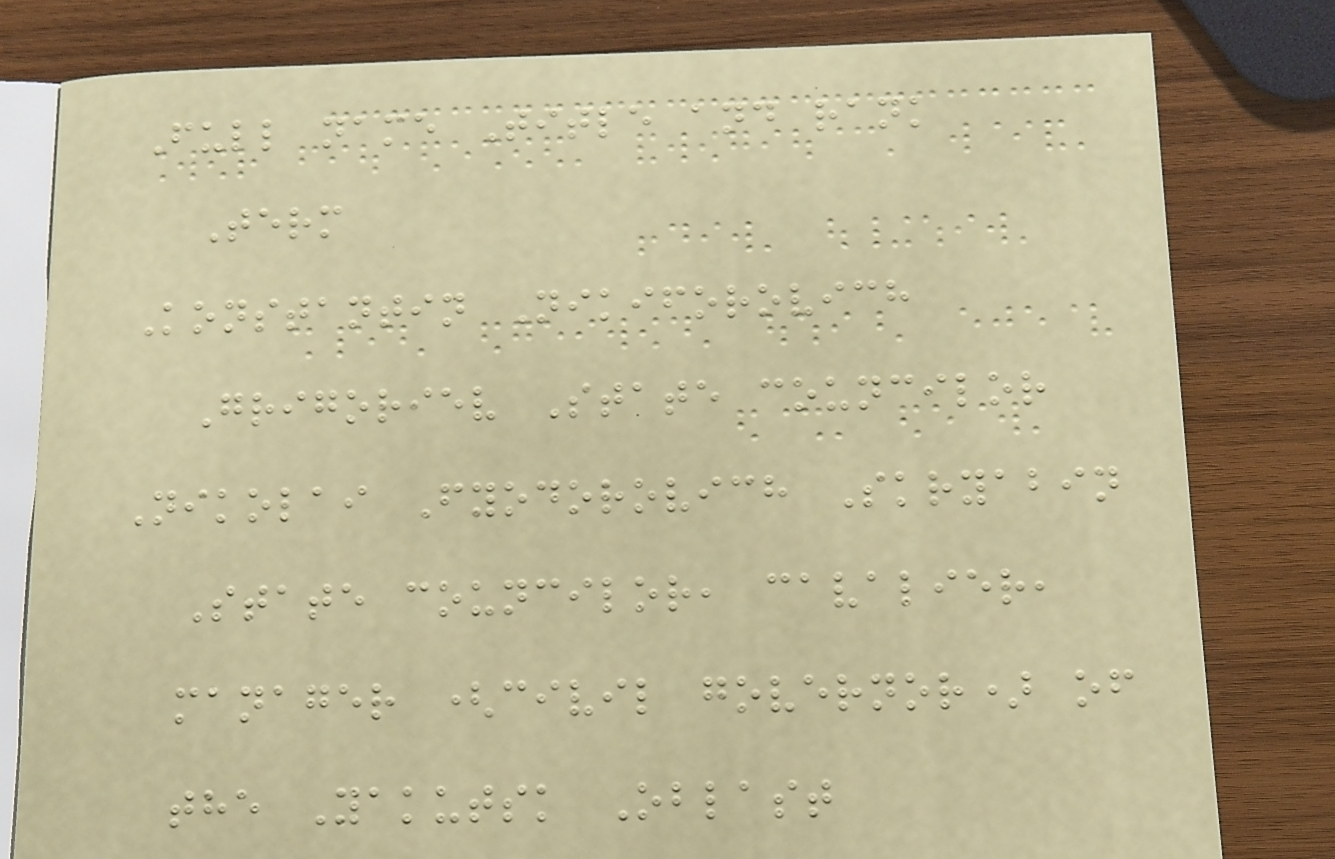Full name Title and rank
Term
Konstantin Nikiforovich
Grigoriev State councilor
Nikolai Fyodorovich Skryabin
State councilor, cavalier,
manager (civil governor) of
the Yakutsk Oblast
